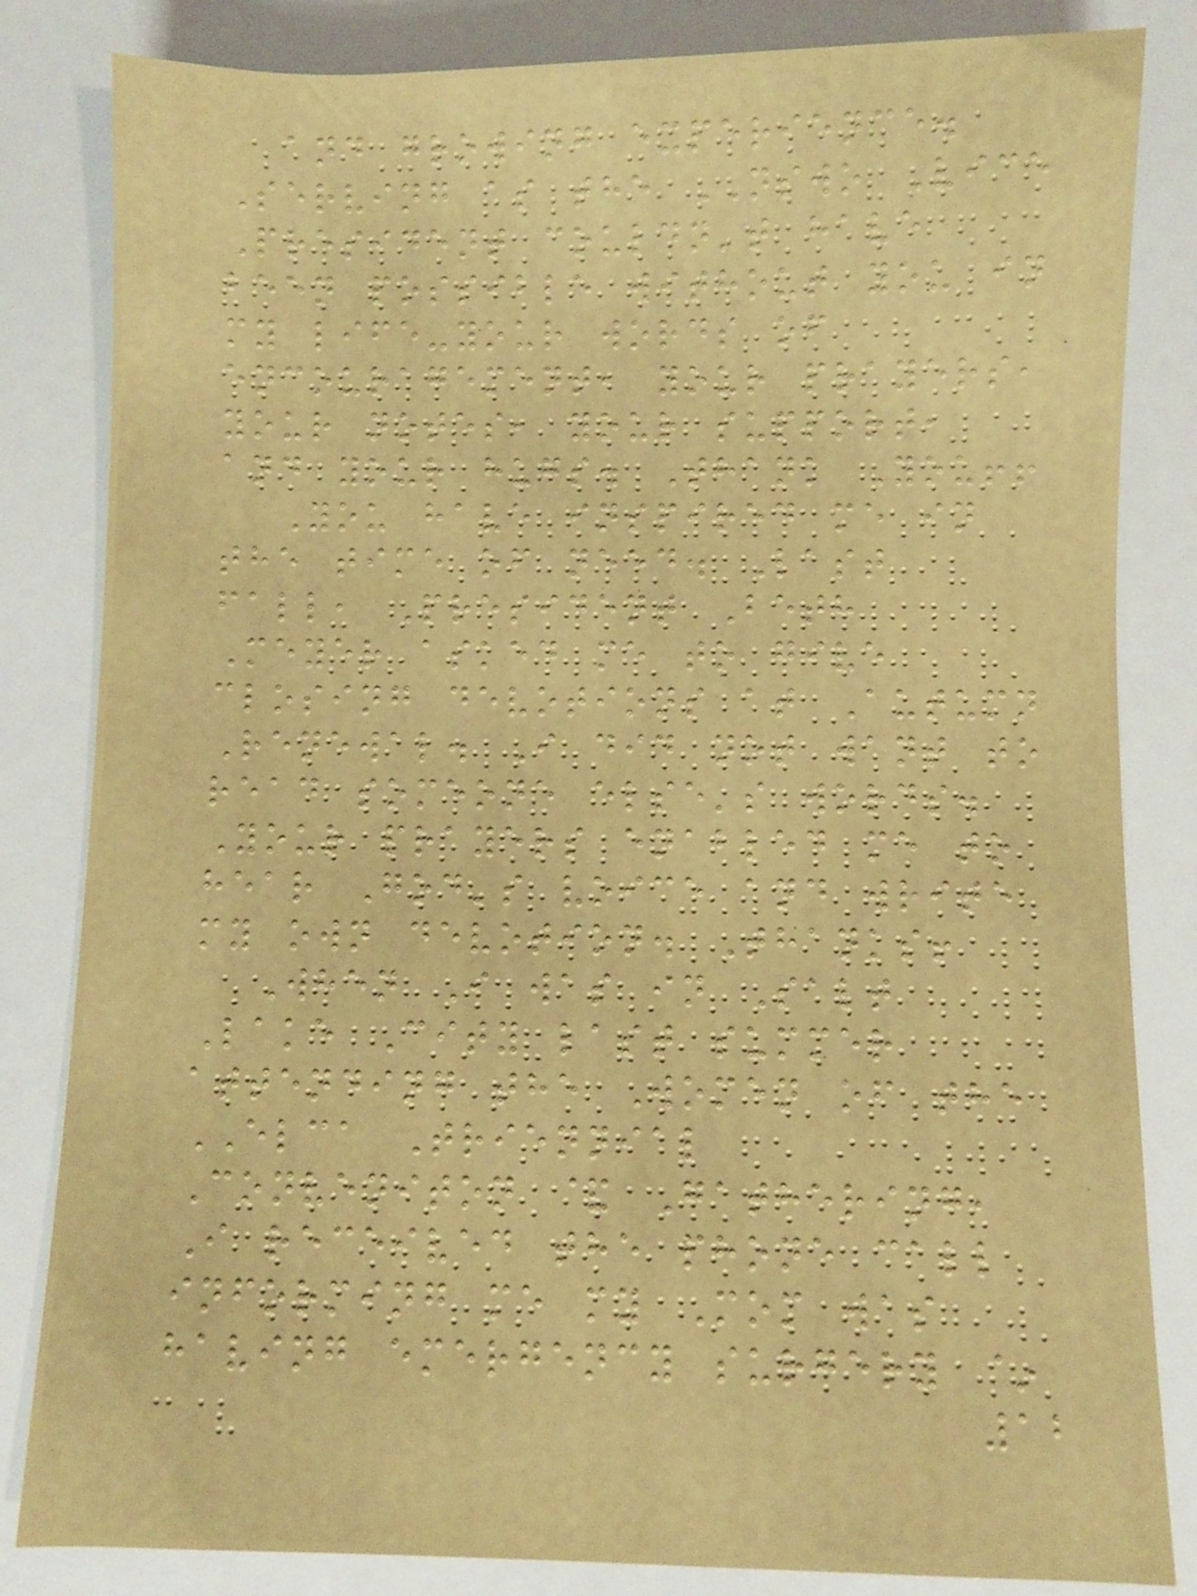and growing experience.
Serving as the NSWO Vice
President couldn't have
been possible without you in
my life-your words of
encouragement, your prayers,
your notes, your support,
and your hugs. Thank You!!
You have inspired me in
the time of need. Last
fall, President Beth
Meyer asked me to give
closing devotions at Autumn
Renewal. I did not want to
read someone else's words.
Your prayers enabled me to
hear God's voice and write
my own devotion. Thanks!
When I was in Salt
Lake City last summer
attending the Women of the
ELCA Triennial
Conveniton & Gathering,
I received the phone call
informing me my Mom was
having emergency surgery ~
12
